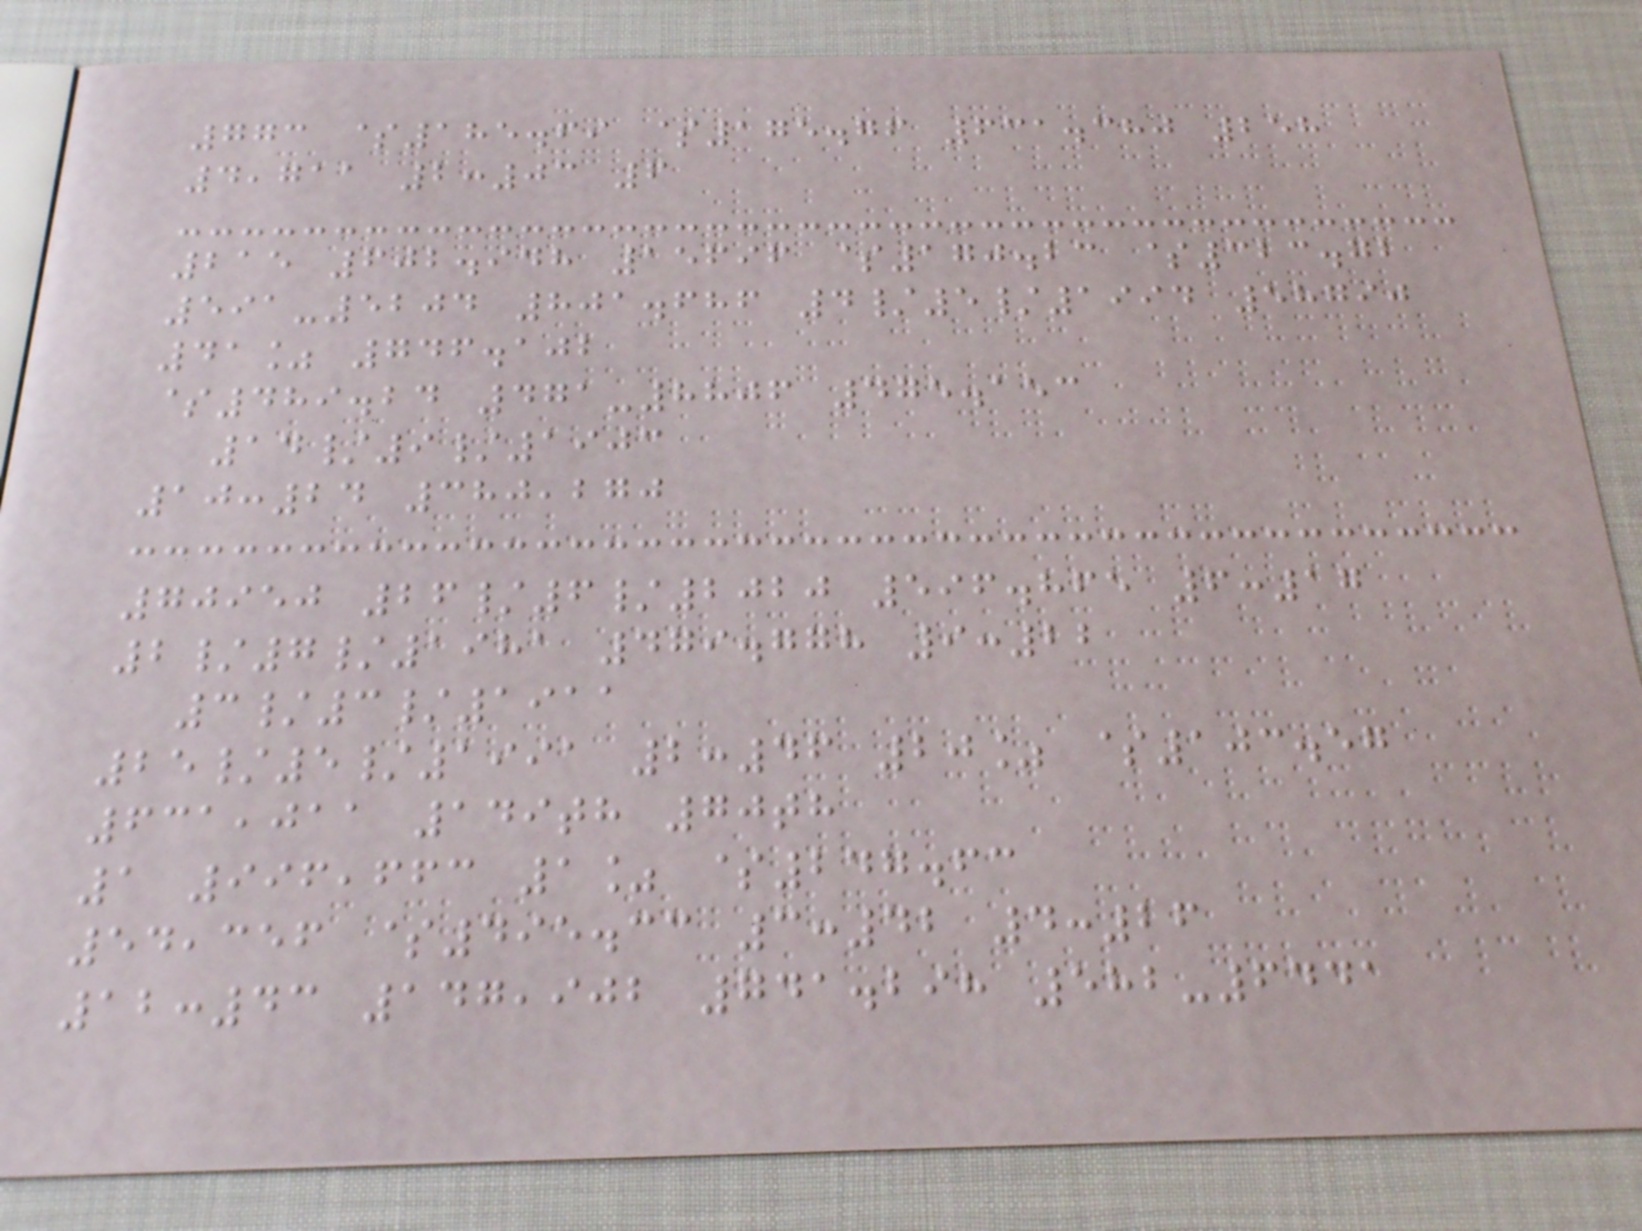773 $185.69 $175.76 631.380 258
4,711 2:03 6
215 602.948 15696 $170.23 $323.72
591-5204 801.686 4/5/1994 58790
41% 746.102
$489.24 471-8806 475.153
14/9/1903
10:24 380,270
70950 26/6/2020 596.865 6:17
2/7/1981 479.778 9:22
3/3/1911
25/5/1991 2:46 20% $103.57
631,011 149th 70th
1 996,663 1% $247.63
54,356 $495.33 3:42 4:26
12:43 147,902 741.298 582-6441
